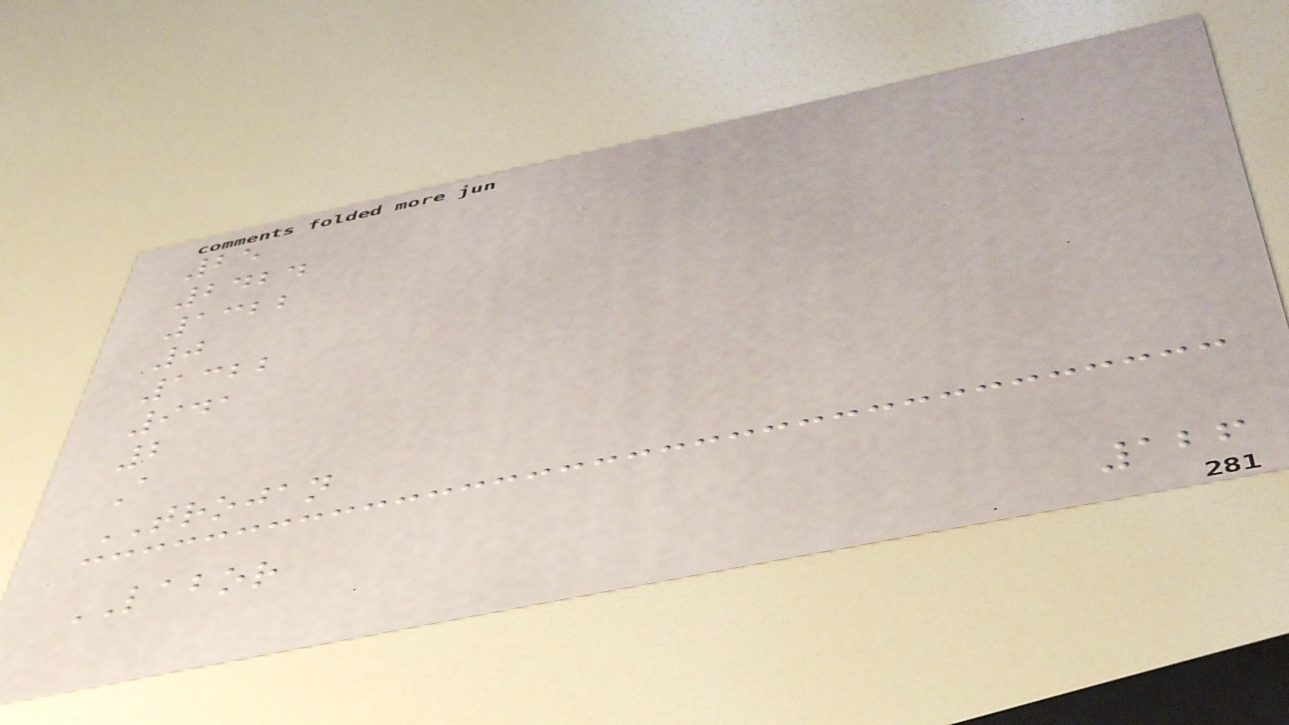25
2424
1322
0
1322
941
2
A
TROJAN
LABOR
126
